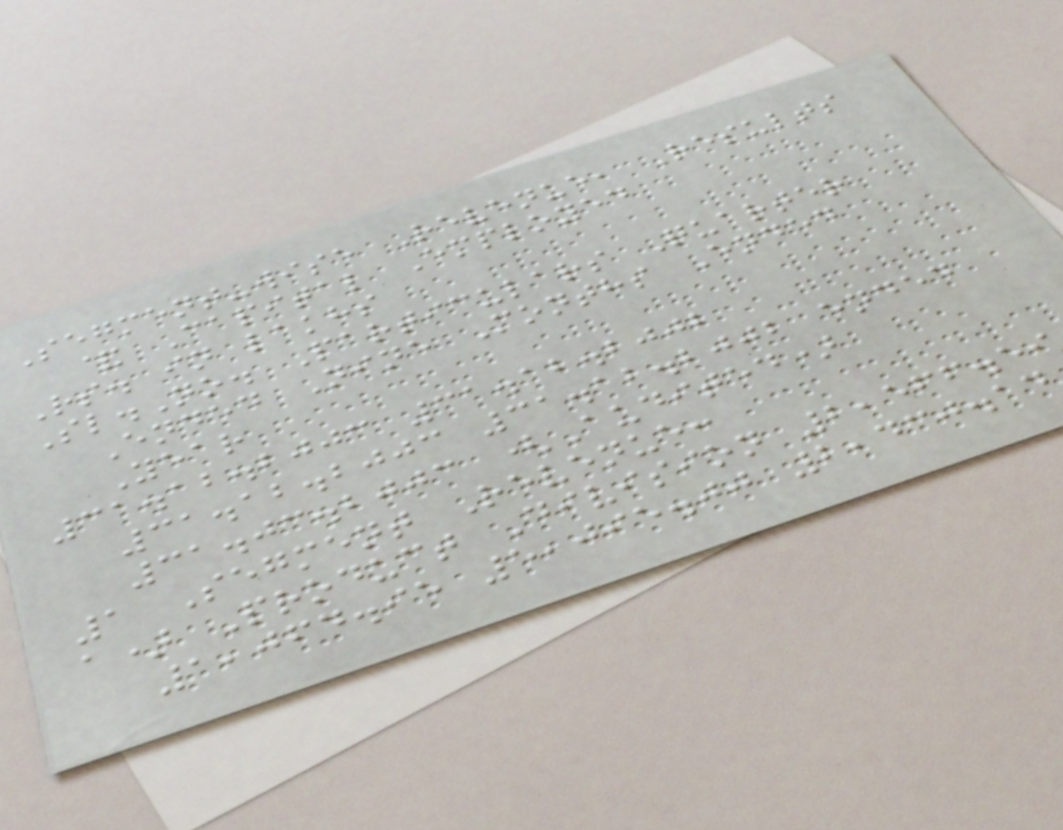Segment-wise Revenue, Results
& Capital Employed
Rs. in lakhs
Sl.No. Particulars Quarter
Ended Nine Months Ended
Year
31.12.2003 31.12.2002
31.12.2003 31.12.2002 ended
31.03.2003 (Audited)
1 Segment Revenue:
a) Product Division 2,566.59
1,064.95 5,095.00 2,430.14
